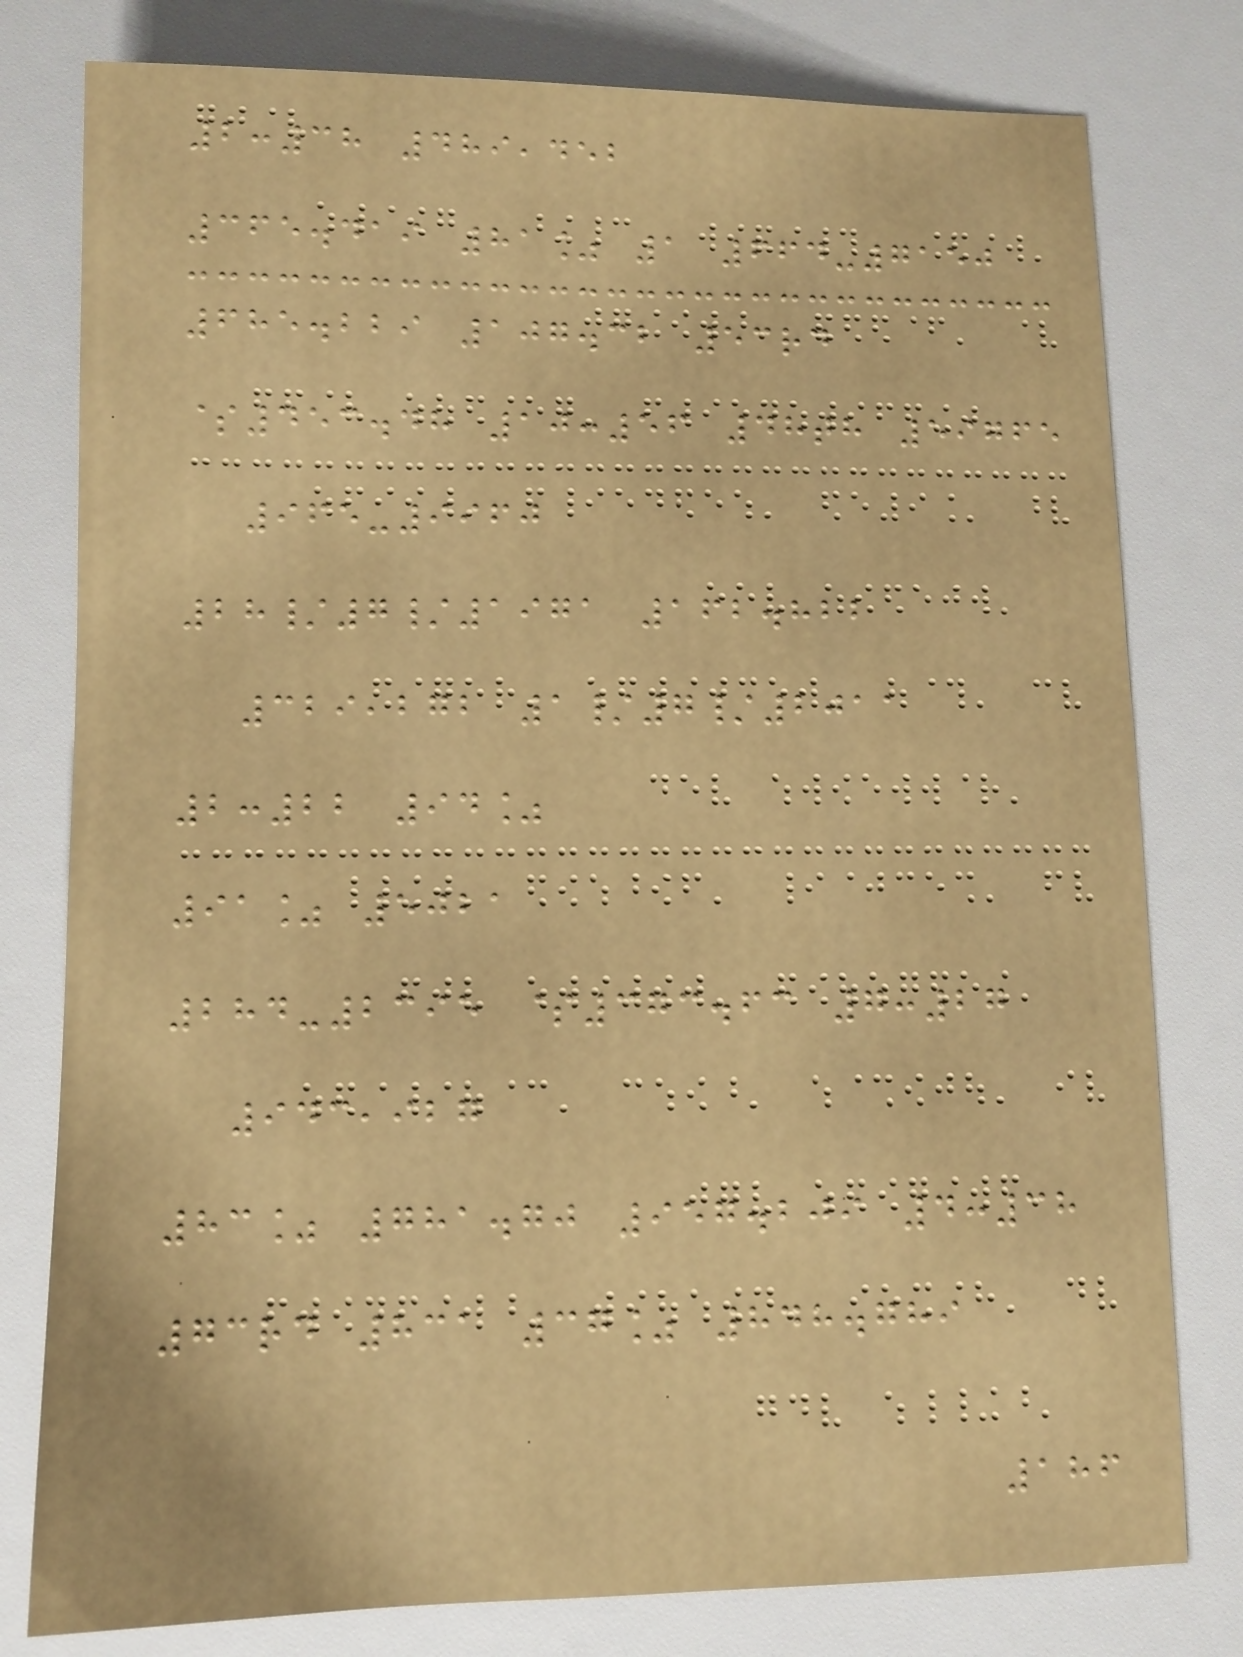2:38 489,452
365.419 81% 1 664-7150
685.229 107.32 53rd
$453.48 10:56 48th 59765
965-9960
28/7/1971 162.822
329,272 1/7/2011
2:22 94%
91% 5021
284-2395 $373.63 7:27
943,927
83% 781.70 957.209 4:38
73rd 831 37% 848.789
186
